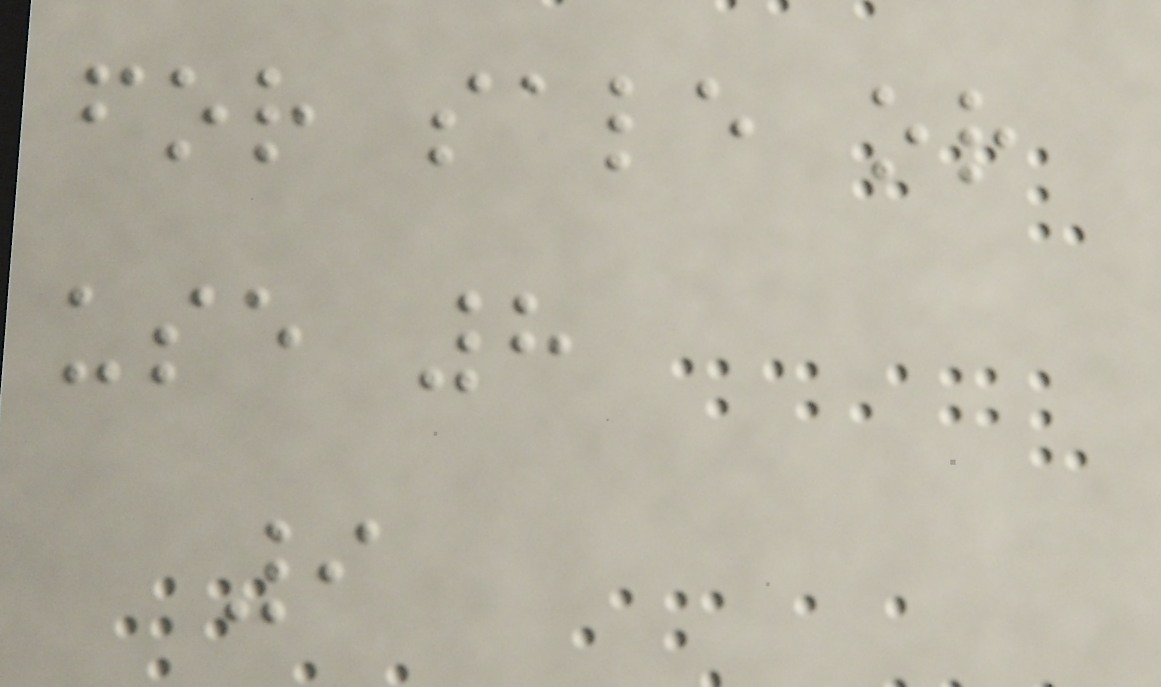for sale or
use 8
9
